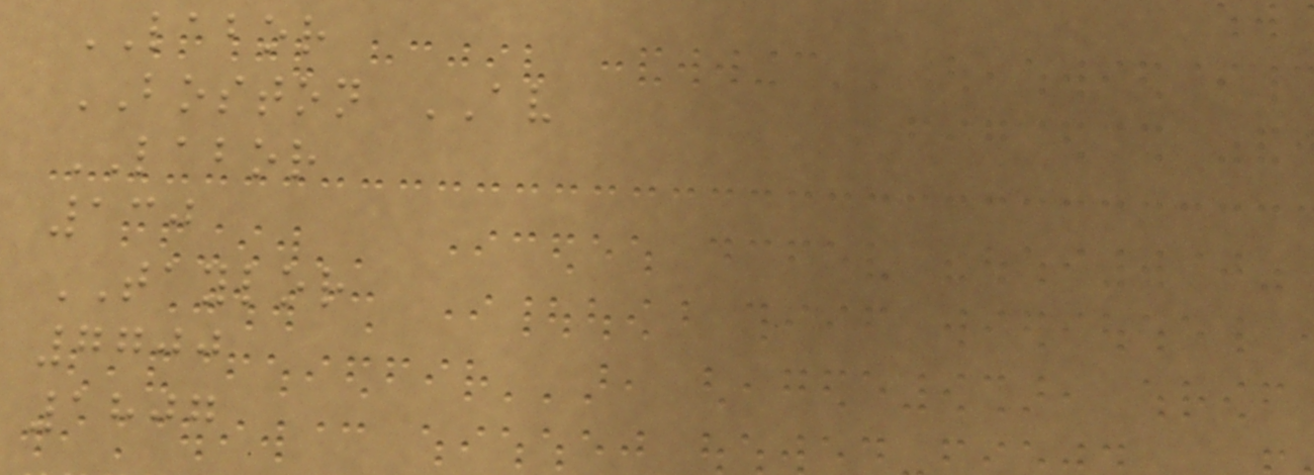LABOR
BOSTON AV
LABOR
130
TAYLOR
7700
1807
